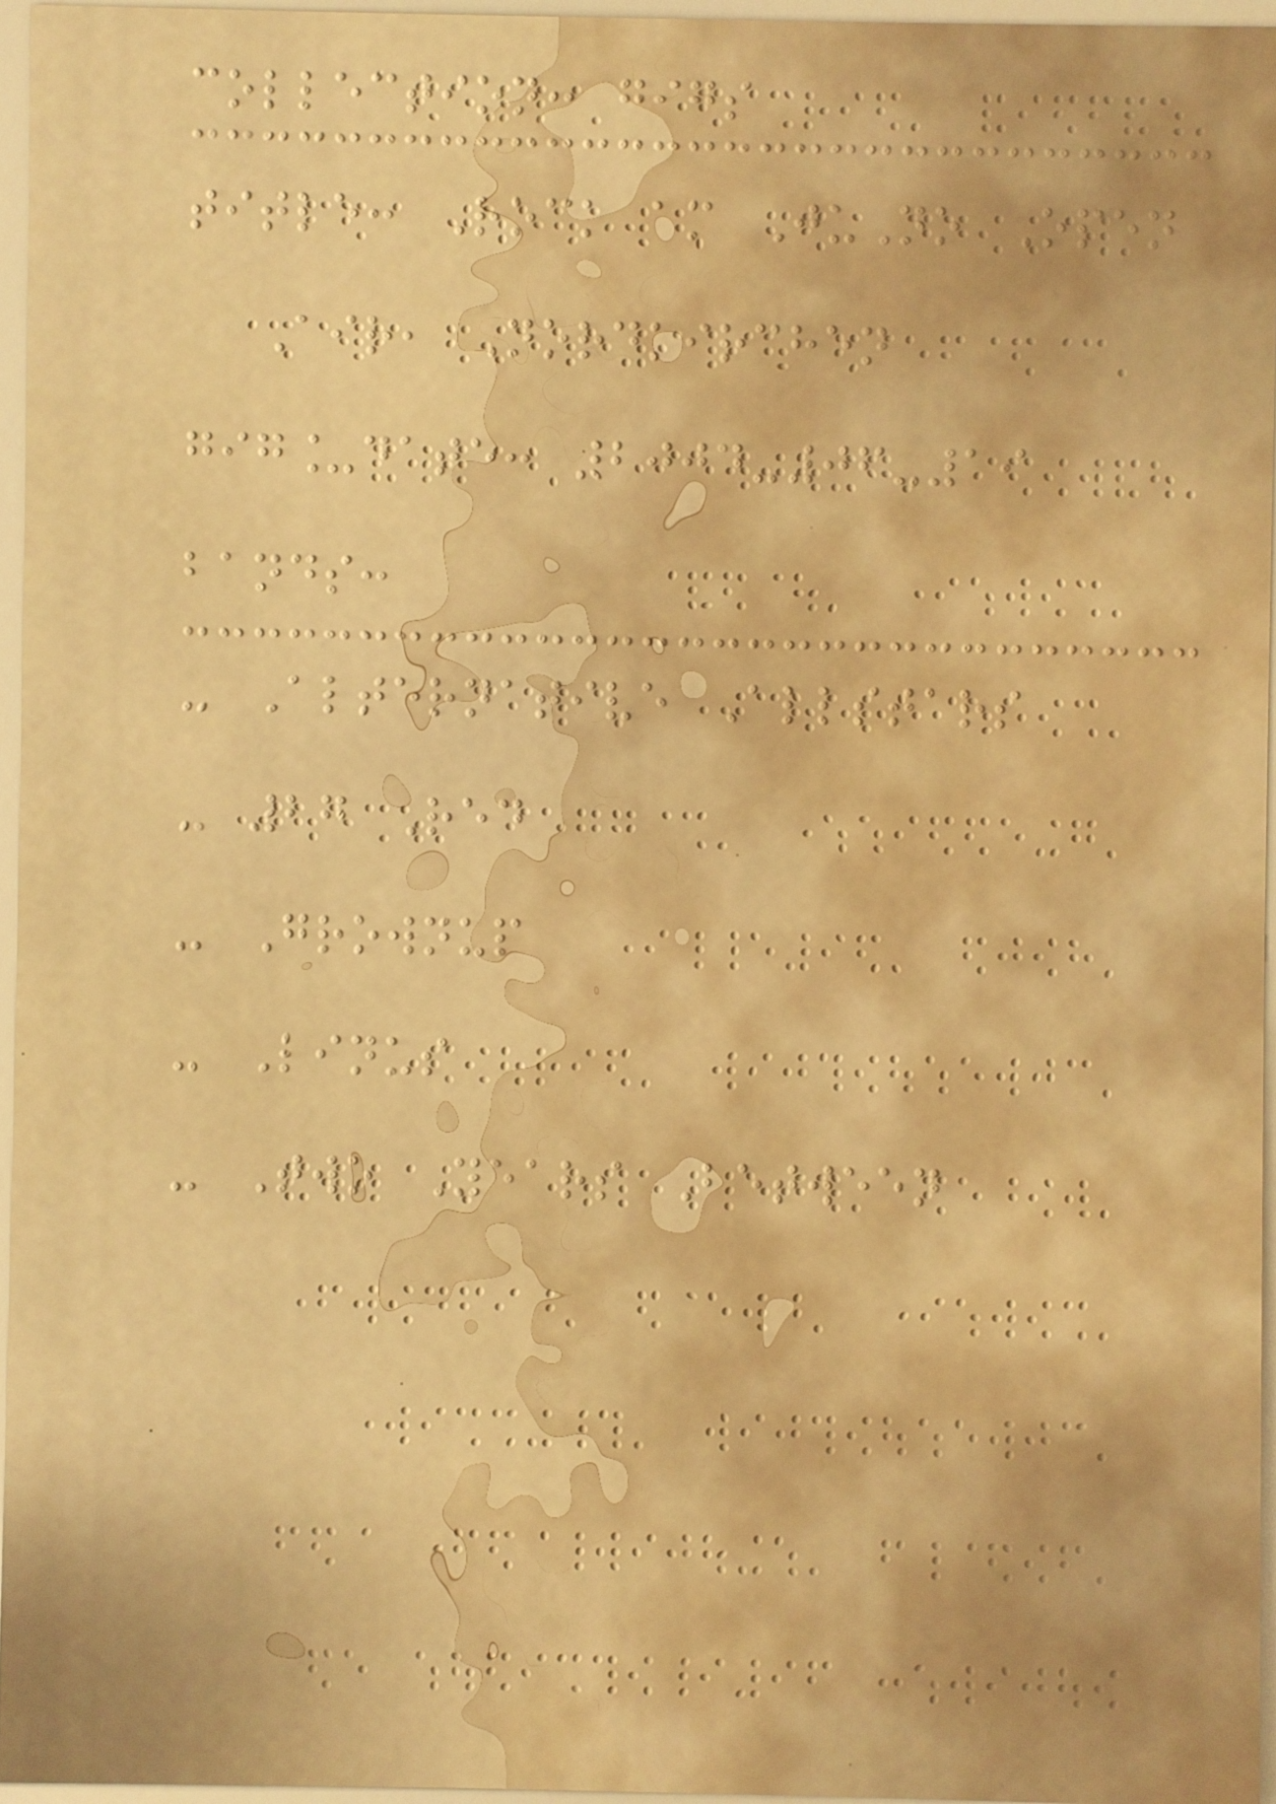collection: gigs
title: Rock am JuNo Open
Air, Nordkirchen
gig_date: 2004-06-19
bands:
- Alternative Allstars
- 27 Red
- Grownup
- Linus
- Two Years Between
